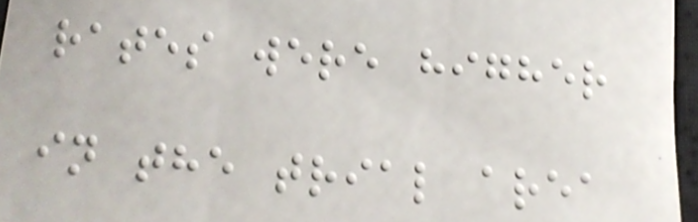rates were higher
in the trial area
